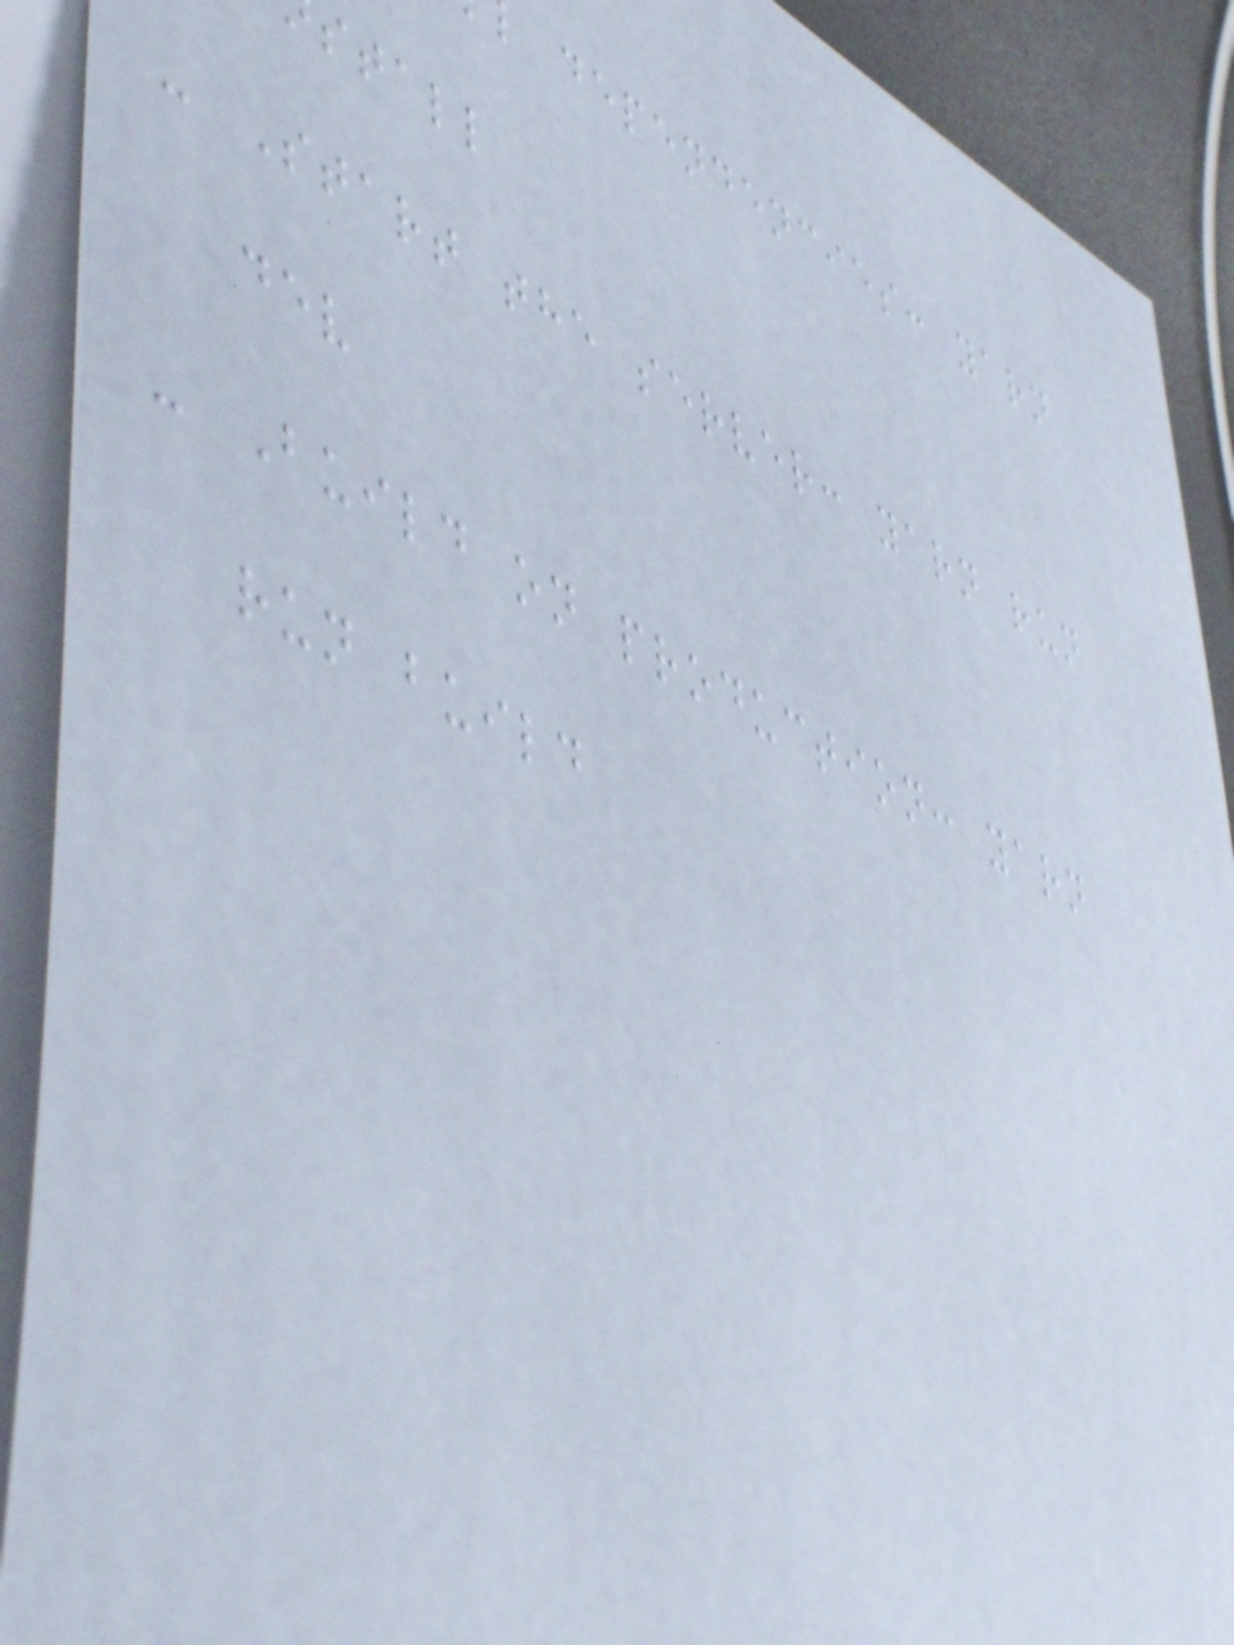dependencies: yarn
stall
- Start the server: yarn run
dev
- Build on production: yarn
run build
